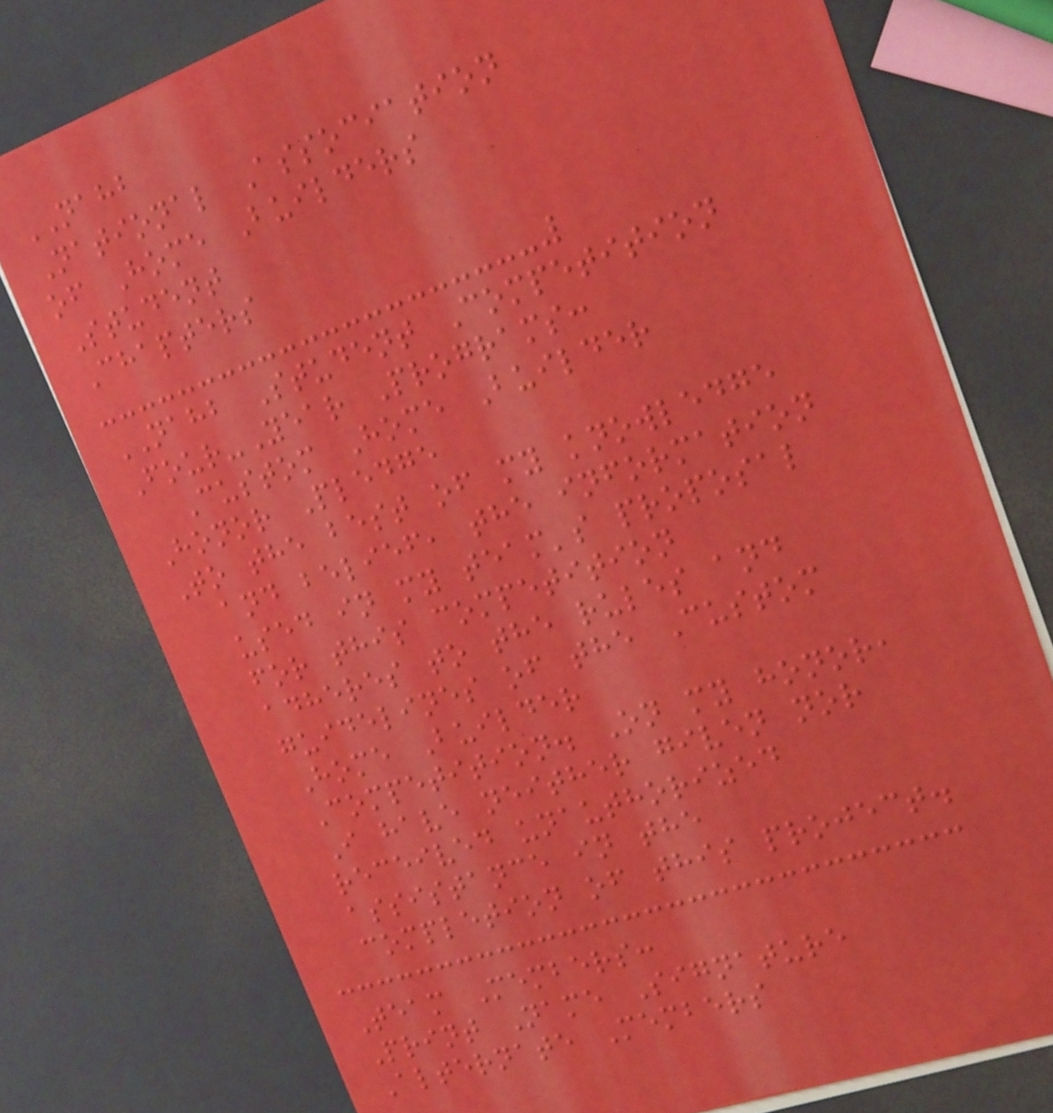NAHB
National Association
of Home Builders
Student
Chapters
NAHB Student Competition
Four-Year Programs:
Custom Home Builder
Honor Pledge
To the best of my knowledge
and belief, the information
used in my team's proposal
for this competition
adheres to the rules and
guidelines of the Custom
Home Builder
Competition. On my honor,
I have neither given nor
received unauthorized
assistance in the
completion of this project.
Team Members:
Print Name Signature
Alternate Members
